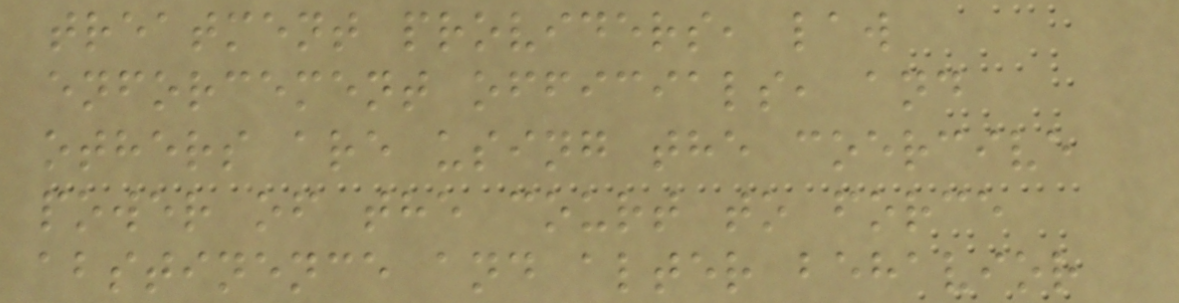treatment providers, law
enforcement officials, and
others are using the coercive
power of the court to force
abstinence and alter behavior
